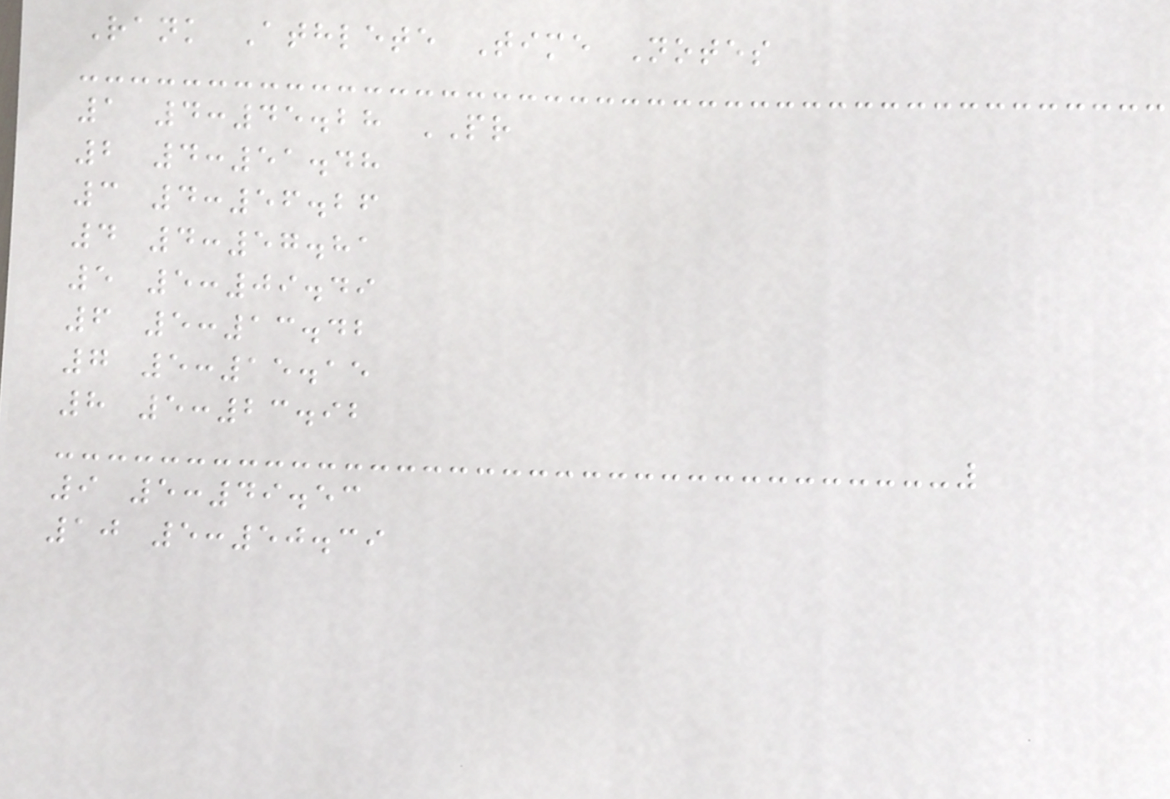Rank Athlete Time Notes
1 4:45.28 PR
2 4:51.48
3 4:56.26
4 4:57.81
5 5:09.49
6 5:13.42
7 5:15.15
8 5:23.92
9 5:49.53
10 5:50.39
